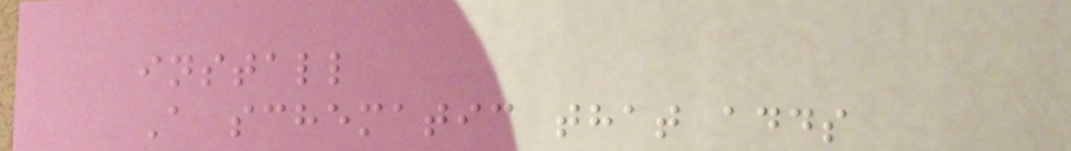install
A schematic that adds
